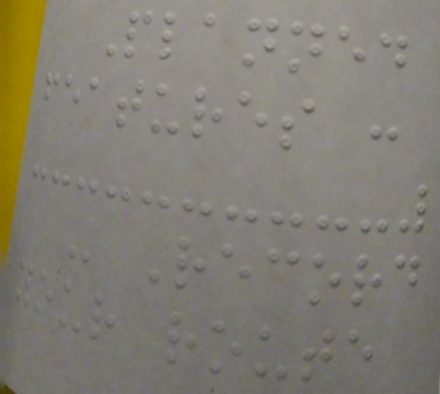Planned
features :
- Record
your route
